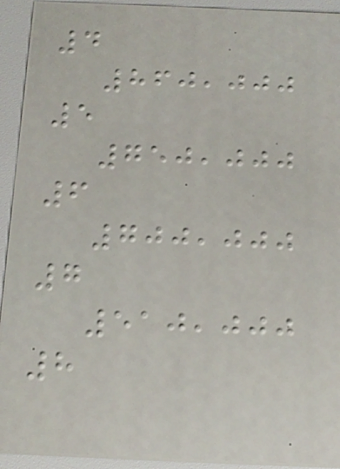4
860,000
5
750,000
6
700,000
7
510,000
8
